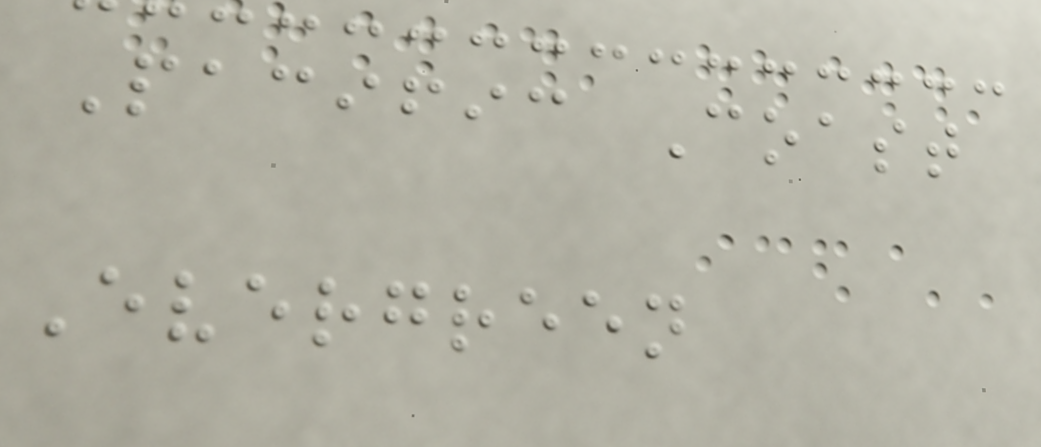Pacific Coast
Evergreen
